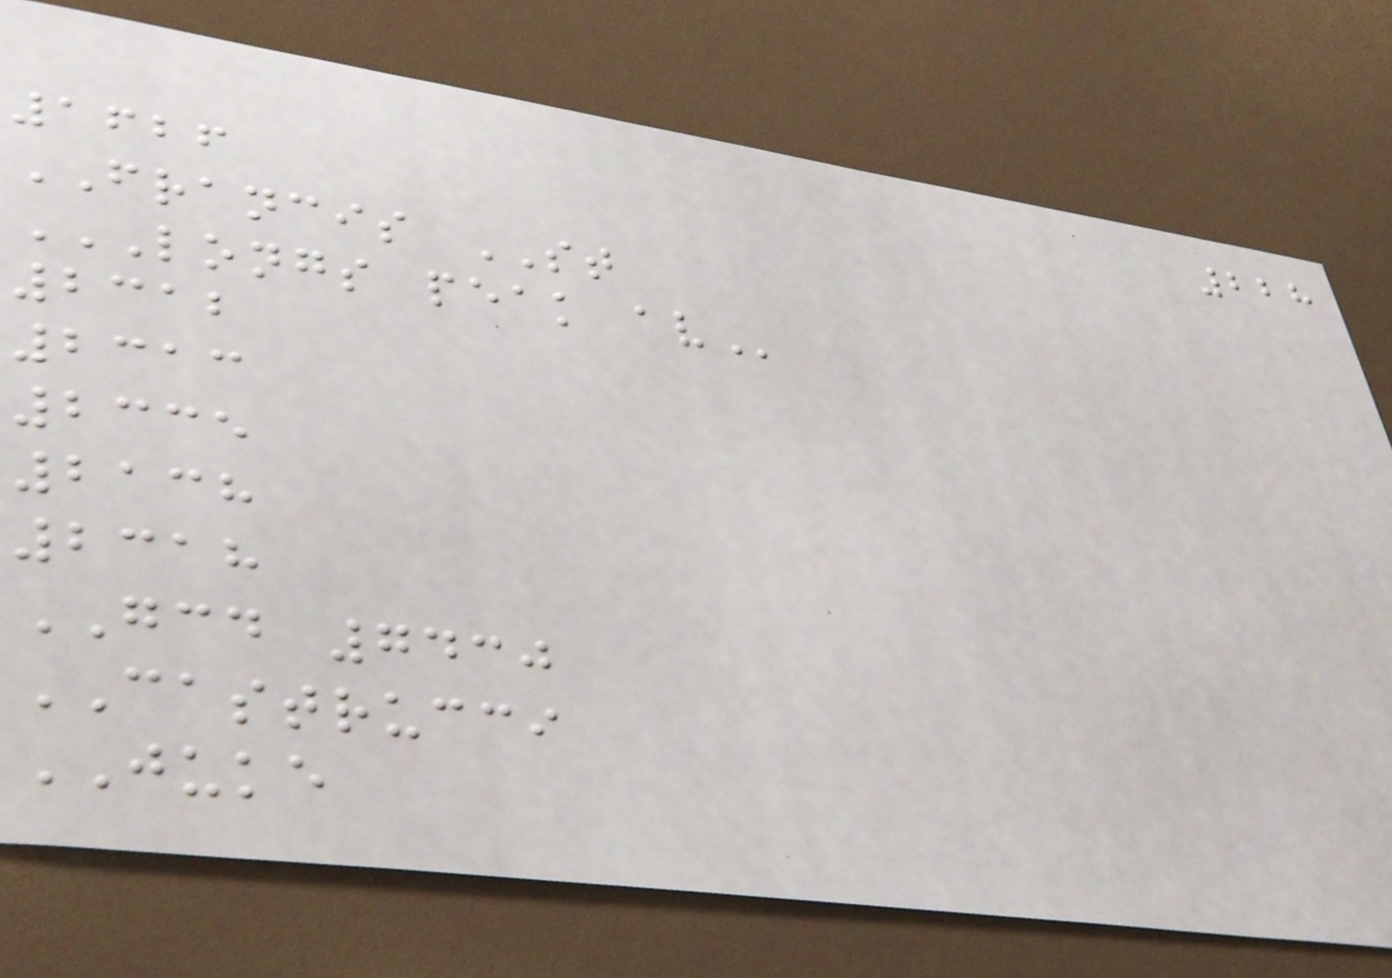228
1626
FRANCIS ST
LONGS PEAK AV
2312
2313
2335
2138
2318
GCD 7430
CASTRUCCI
JUKE
